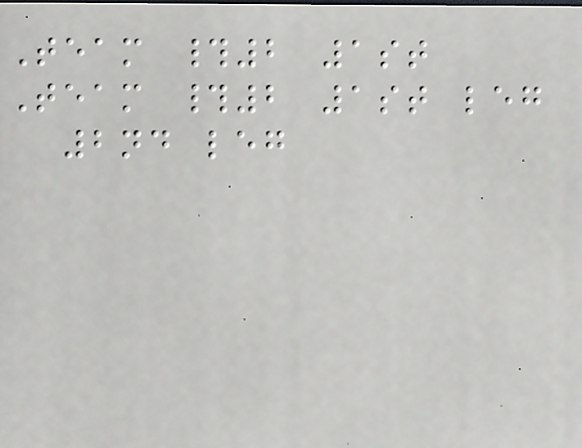Team #2 1st
Team #2 1st leg
2nd leg
